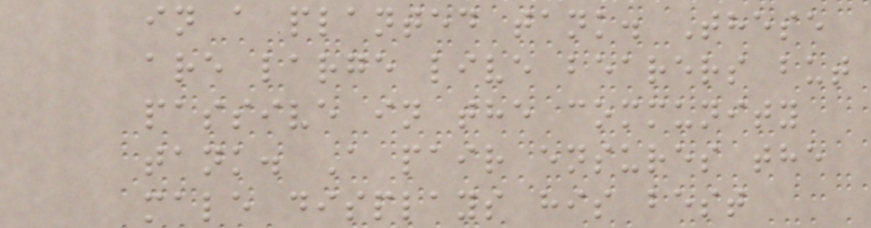in a planted tank. These
are large live bearers but
passive in the community
tank. A pair ensures the
male displays his best
